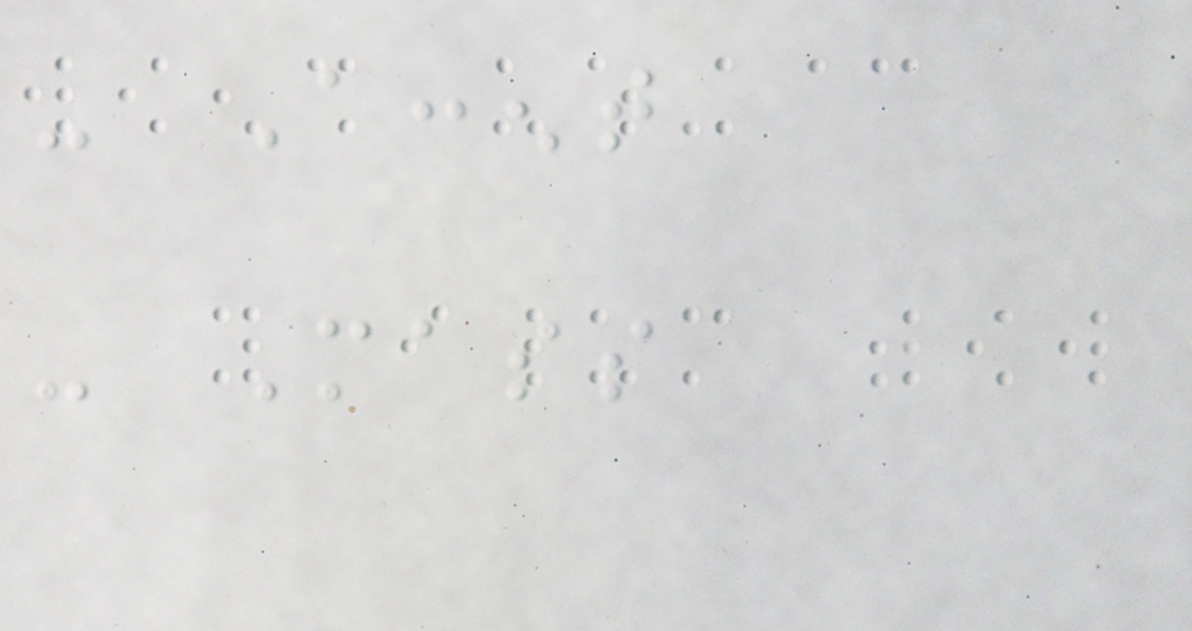- Accent
- Mass
